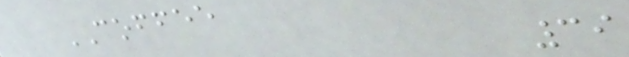COFFEE
39
